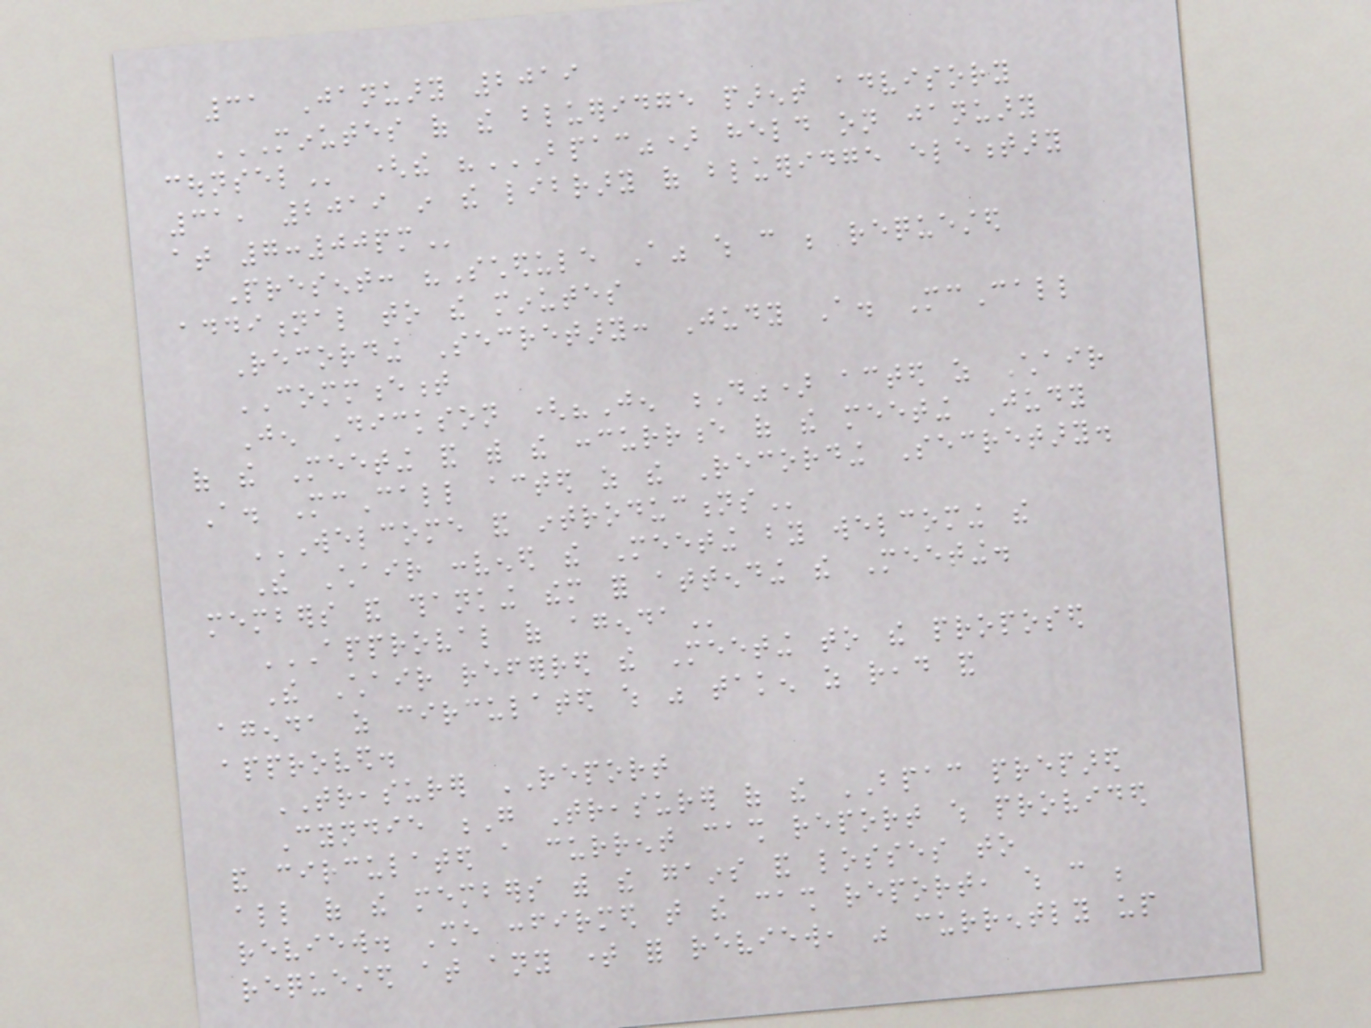31 January 2019
MINUTES OF THE BLUERIDGE PARENT ADVISORY
COUNSEL (the "BPAC") HELD ON JANUARY
31, 2019 IN THE LIBRARY OF BLUERIDGE ELEMENTARY
AT 7:00PM
Present: "Schedule A" which can be requested
additional to the minutes
Recording Secretary: Judy A. McCall
COMMENCEMENT
Jen Dickson ("Jen D") acted as Chair
of the Meeting and with the concurrence of the meeting Judy
A. McCall acted as the Recording Secretary.
WELCOME AND INTRODUCTIONS
The Chair convened the Meeting by welcoming the
members and thanking them for attending the Meeting.
APPROVAL OF AGENDA
The Chair referred the Meeting to the proposed
agenda as circulated which was taken as read and
approved.
TREASURER REPORT
Cyndie G Treasurer of the BPAC prepared
and circulated a current cash report which provided
all of the members with the gains and losses to
review. She confirmed that the cash report, which can be
requested at any time for review, was currently up
